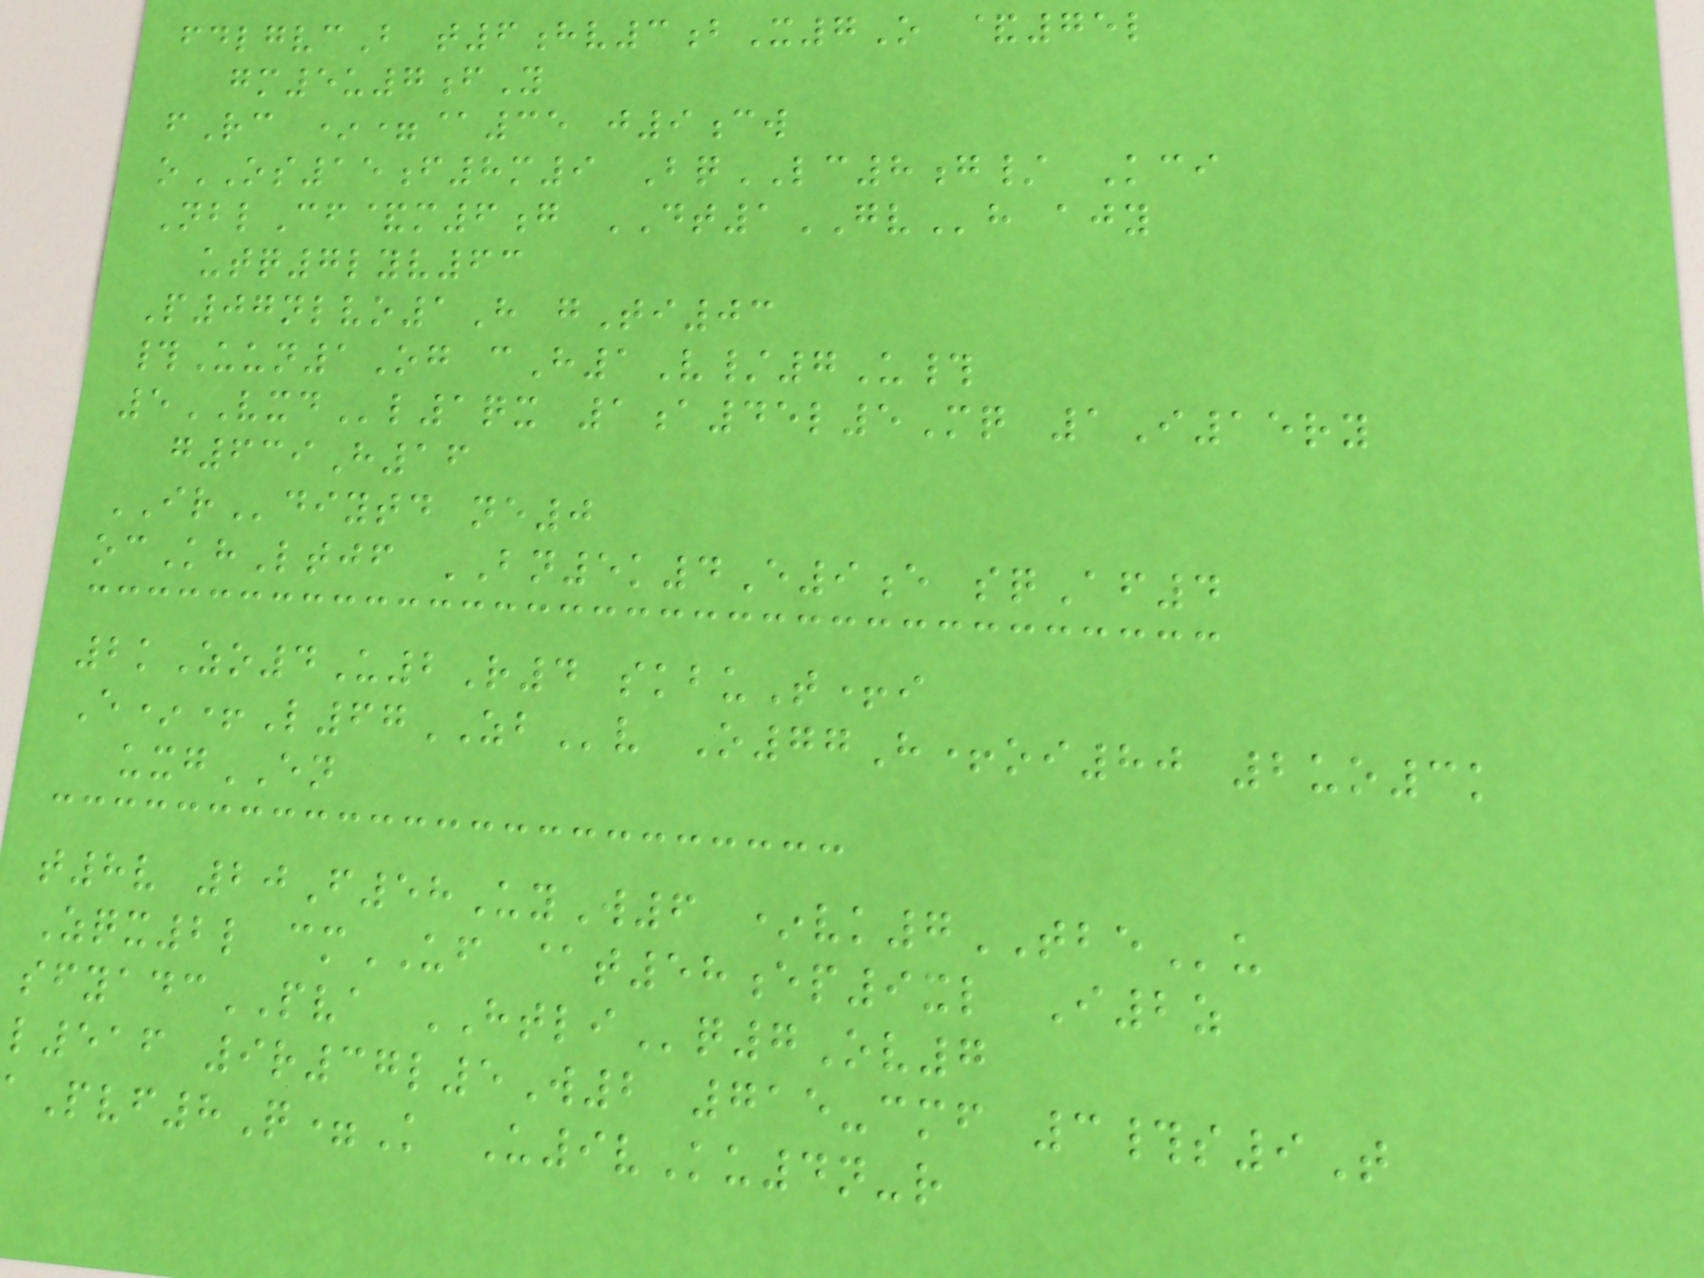fdlgvcB t6hv3bX7O &75l
gm5u7fY
fRc *=@35 j9cw
oOS15f8m9 BqLC8g/ Kci
NblCf&m6g DT1GVh ajy
utq7lyv63
P07nlvo1H gTi03
#Uun1Og cH1V/7U#
5VXDl1qx 1a45l5Mq 1I15ry
g639H16
IRdiytd ne0
ocKhLtjf BN5k4E9e sqAf4
2kZo4U2R4 skbuT+i
E*+L67ZBv O77H+oi80 2uo3k
uxgEN
t8v 20F58UyW6 *vk7TBEu
Zqx2l cmUF @t58ep9xl I2z
sfyadcPVA HTLIq7Ov7
l516 9r37l5W2 715-cmf 3#s9T
Pvf8Q=K U9vKu4n-r
